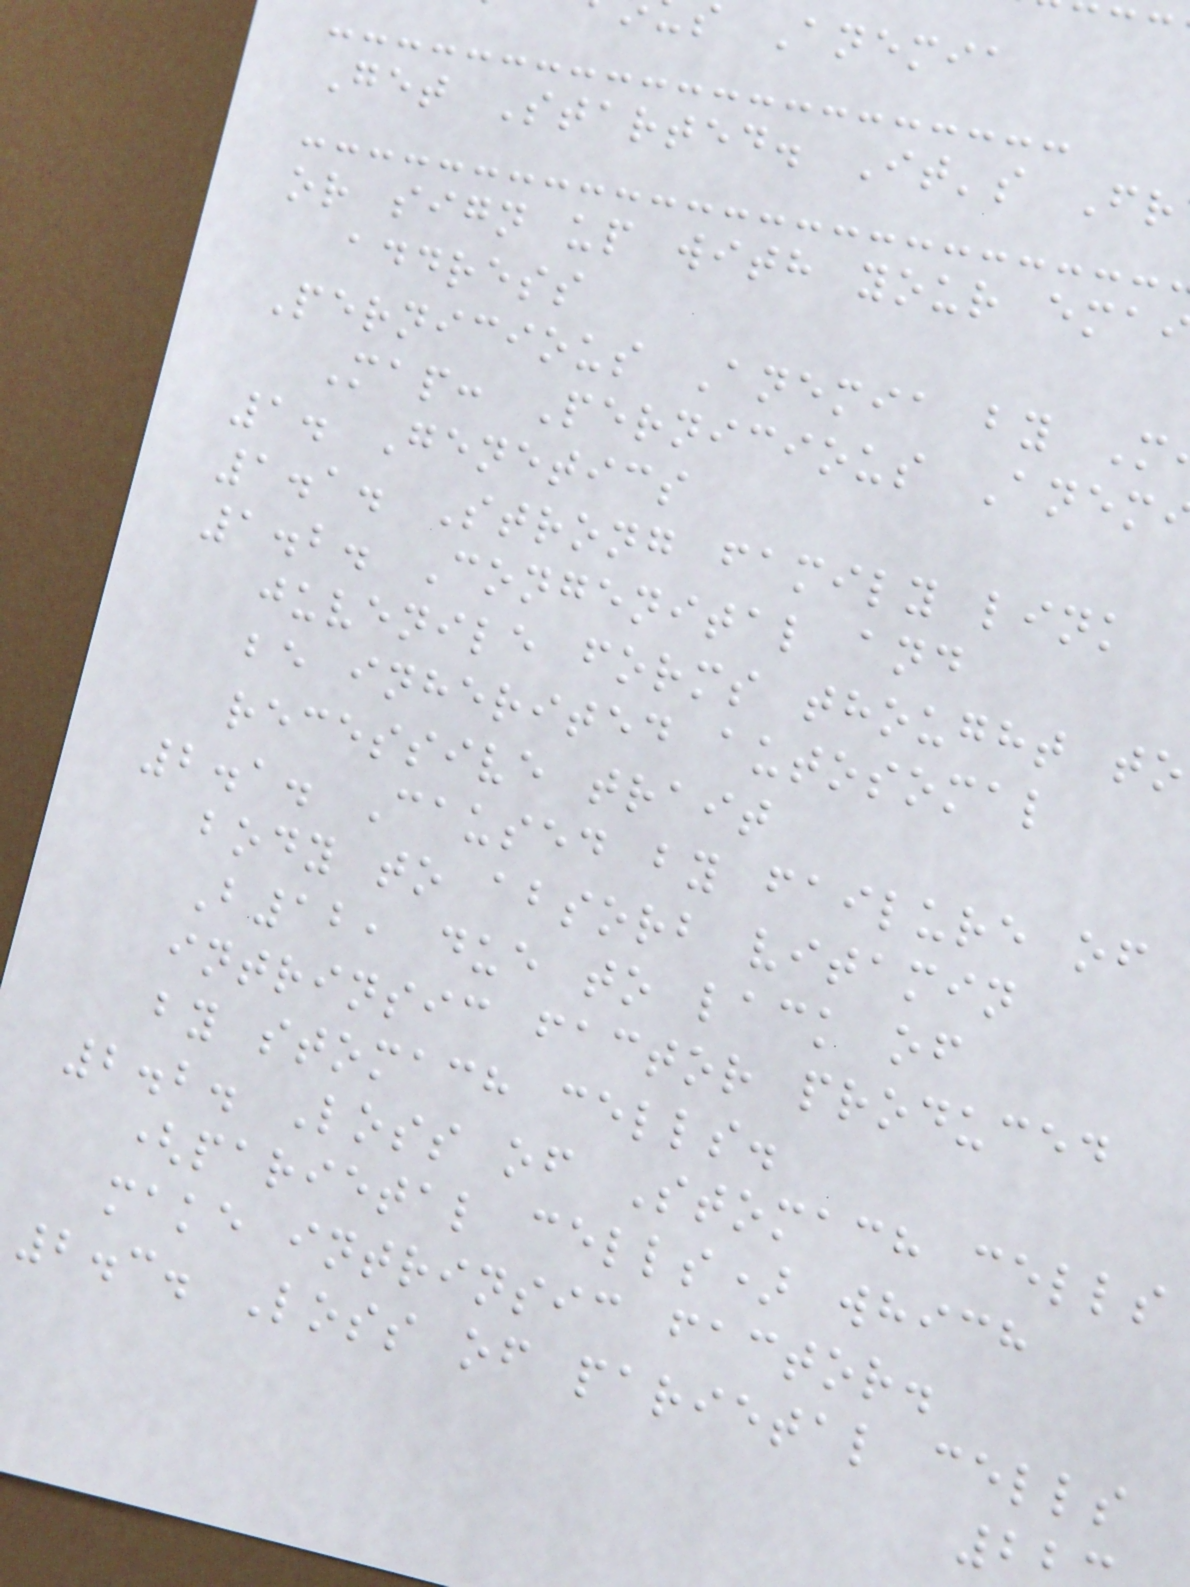s Anemia
Get Started. It's Fr
or sign up with your ema
address
Pernicious Anemia by M
Map: Pernicious Anem
1. Genetics
1.1. Strong family link
1.2. Congenital and
juvenile forms thought to
be inherited autosomal
recessive trait
2.1. Caused by failure of
body to absorb vitamin
B12, due to lack of
intrinsic factor produced
by stomach cells.
2.2. Loss of Stomach cells
(parietal cells) which
make intrinsic factor.
2.3. Loss of parietal cells
